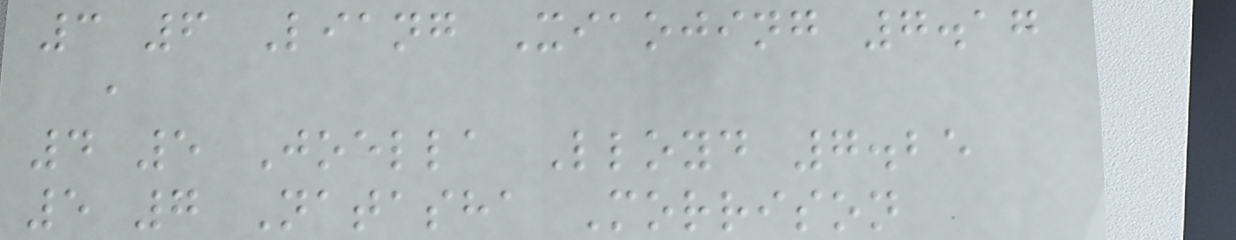3 6 Liang Xiaojing 7.17
,
4 5 Joella Lloyd 7.25
5 7 Natasha Morrison
